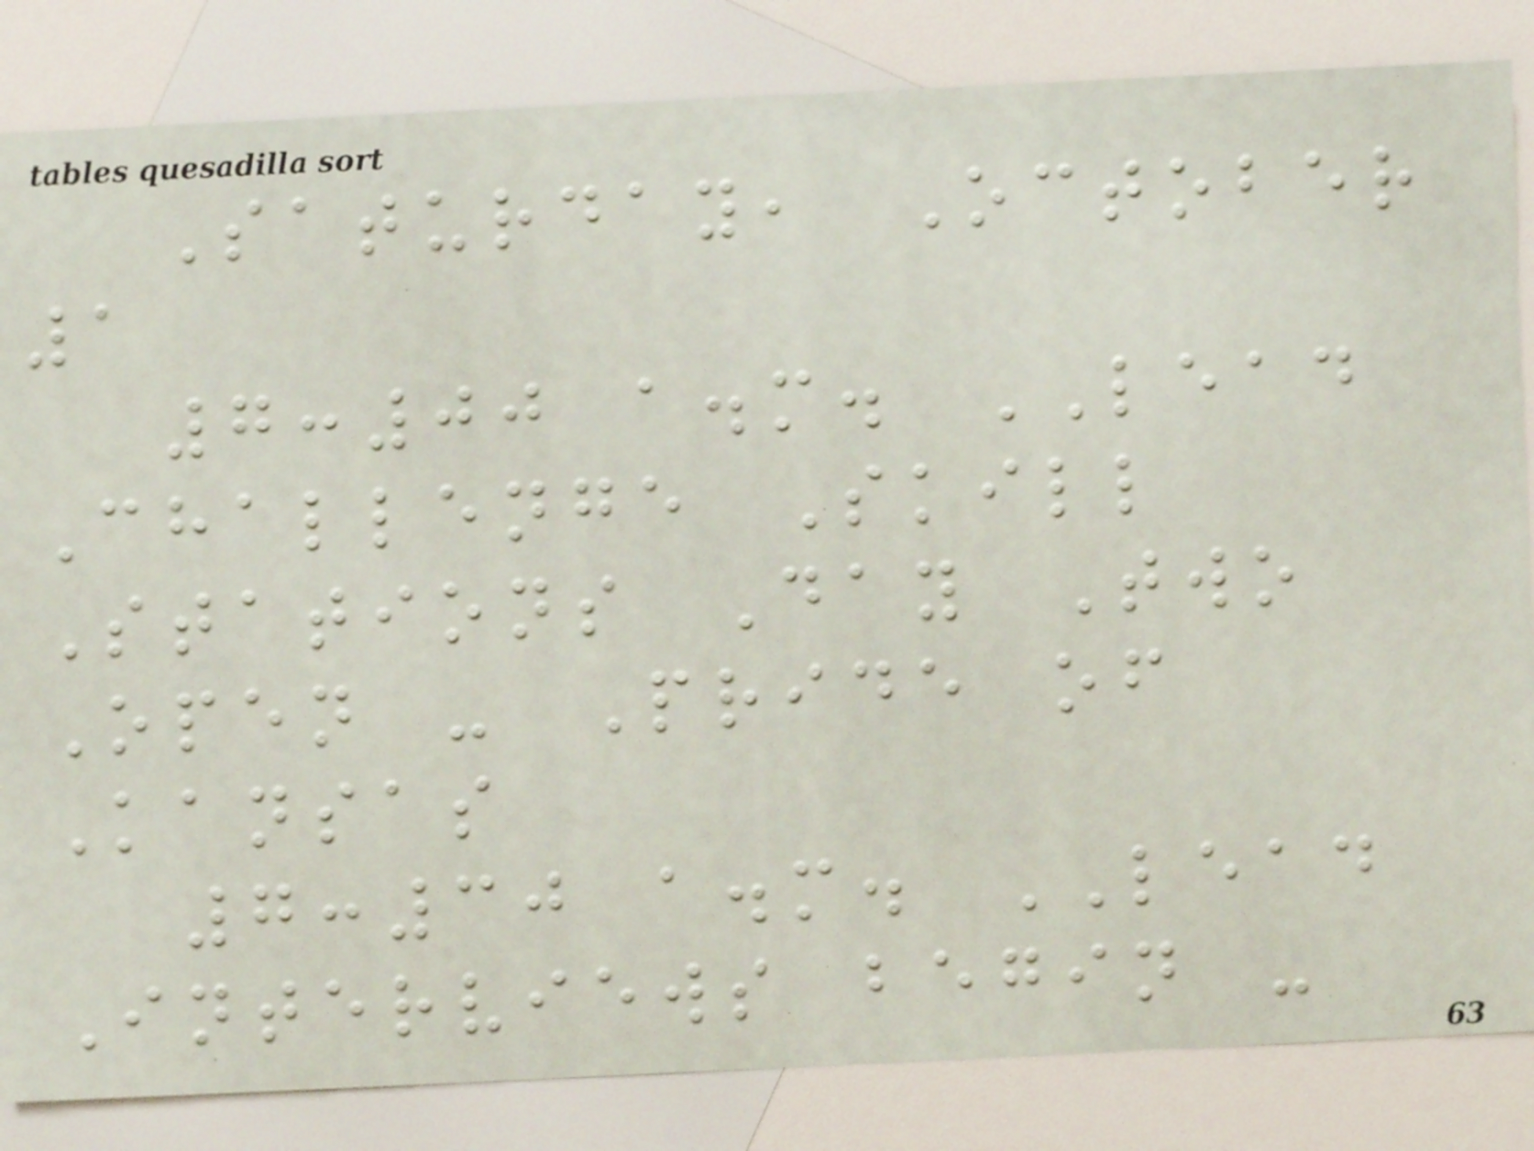Saturday, October
1
7:00 a.m. LEAD
Challenge Skill
Stations Day Two
Open - Pride of
Kansas
7:30 a.m. LEAD
Interviews begin -
